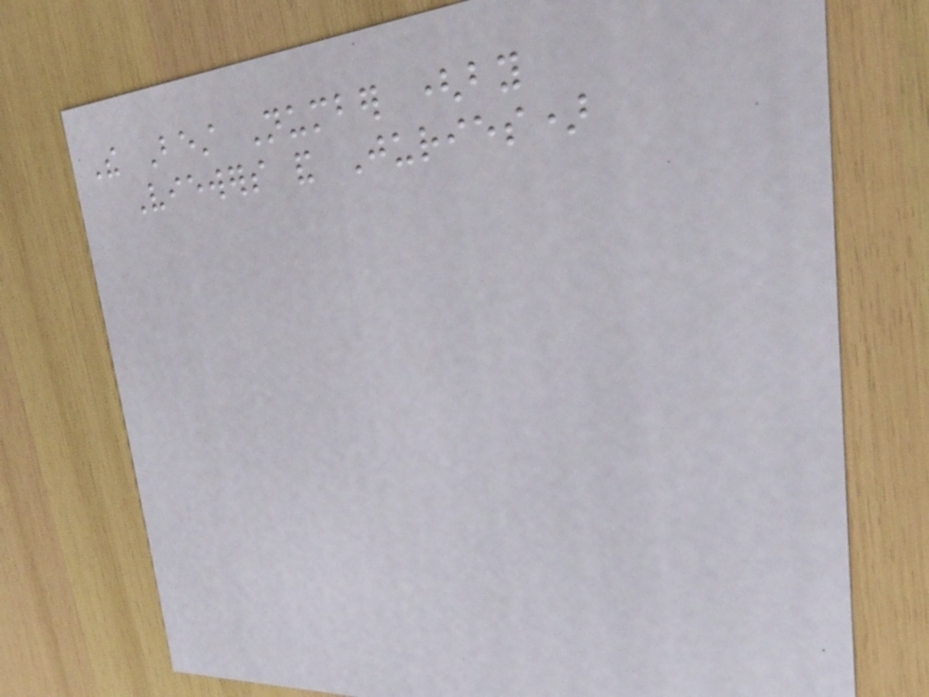The Best Number (by
Viewers and Juries)
